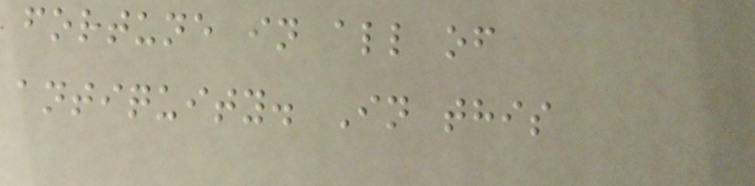fortune in all of
antiquity. In this
